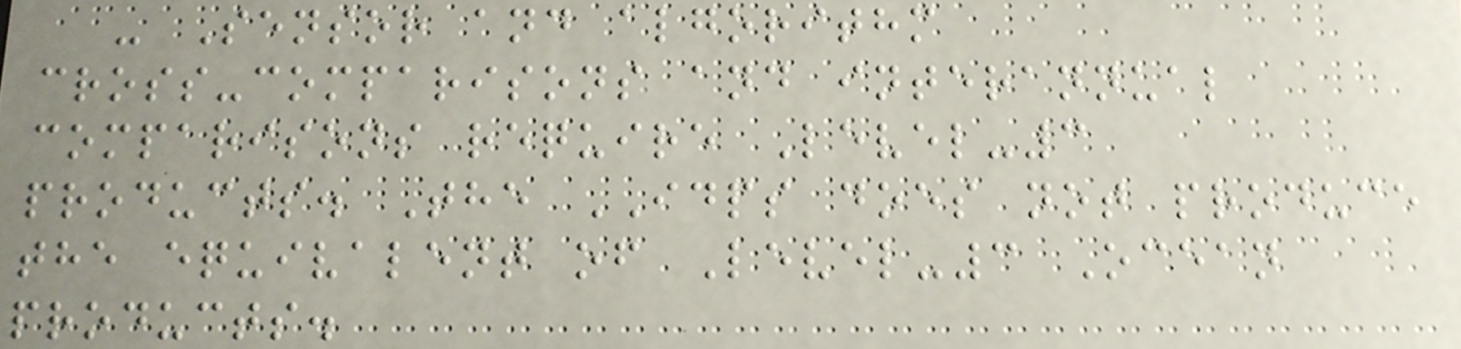- Sensor and algorithm
cross-comparisons and interannual
comparisons require Level-3
products. The IDPS does not produce
the equivalent of Level-3 Ocean
products.
